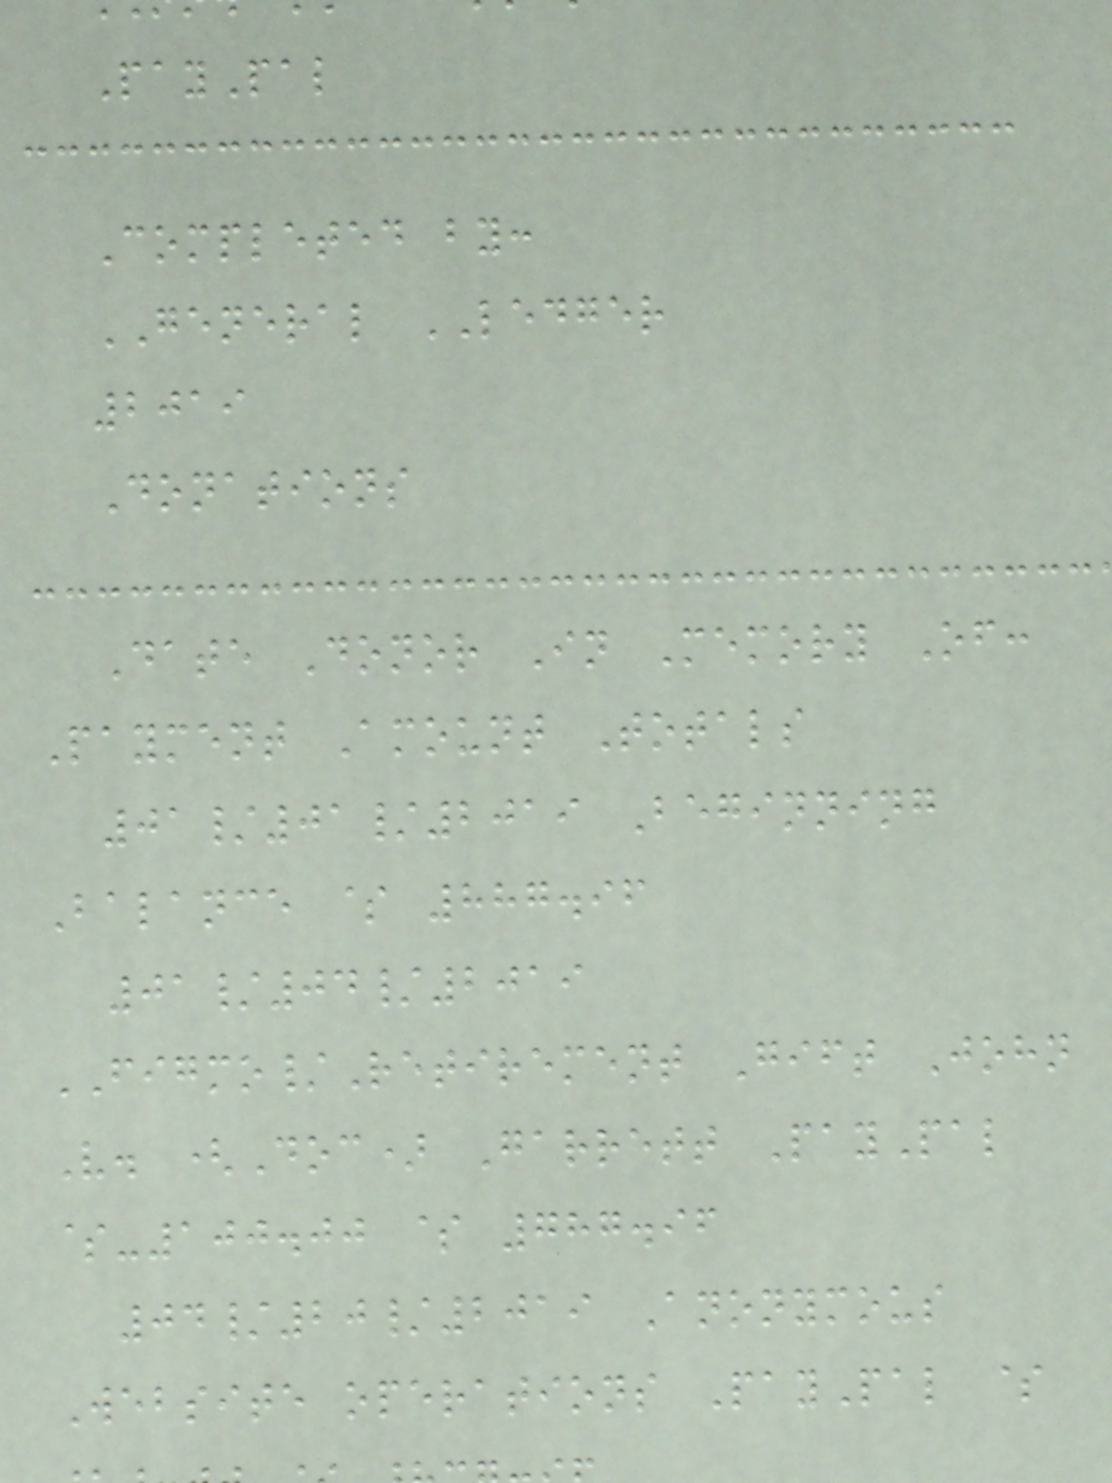PayPal
Completed by:
GENERAL LEDGER
2019
Donations
Date Donor In Memory Of:
Payment Amount Totals
01/01/2019 Beginning
Balance $ 887.96
01/04/2019
FIGMO/Retirement Gift John
V. (Doc) Garrett PayPal
$-100.00 $ 787.96
04/20/2019 Anonymous
Website operations PayPal $
